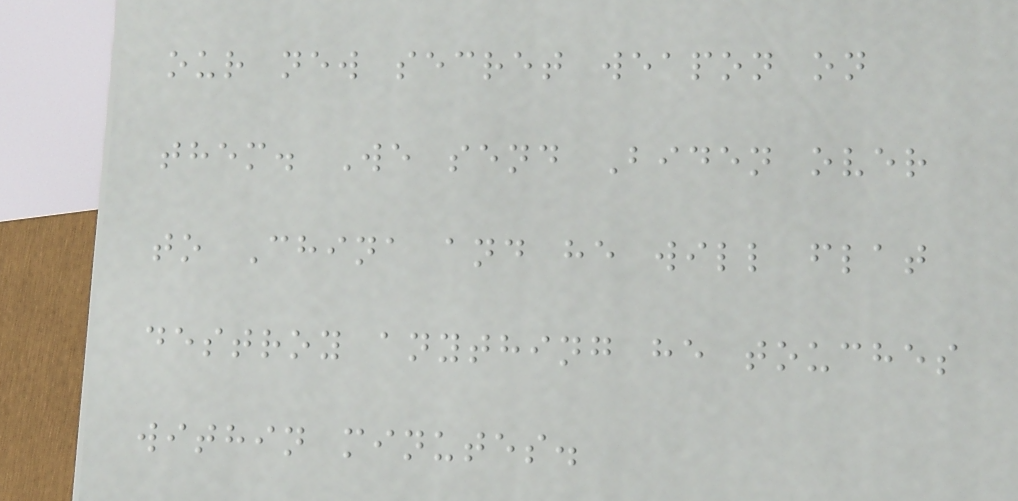our new secret weapon on
them. We send Biden over
to China and he will flat
destroy anything he touches
within minutes.
